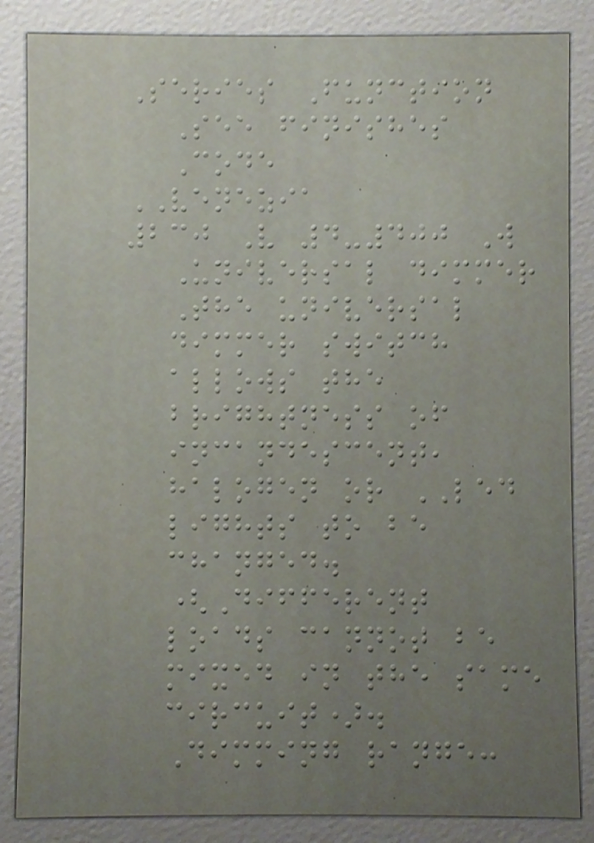Series Function
See finishes
Code
VENEZIA
230 V 4-400 W
Universal dimmer
The universal
dimmer switch
allows the
brightness of
incandescent,
halogen or LED
lights to be
changed.
(Different
loads cannot be
mixed in the same
circuit).
Dimming range:
